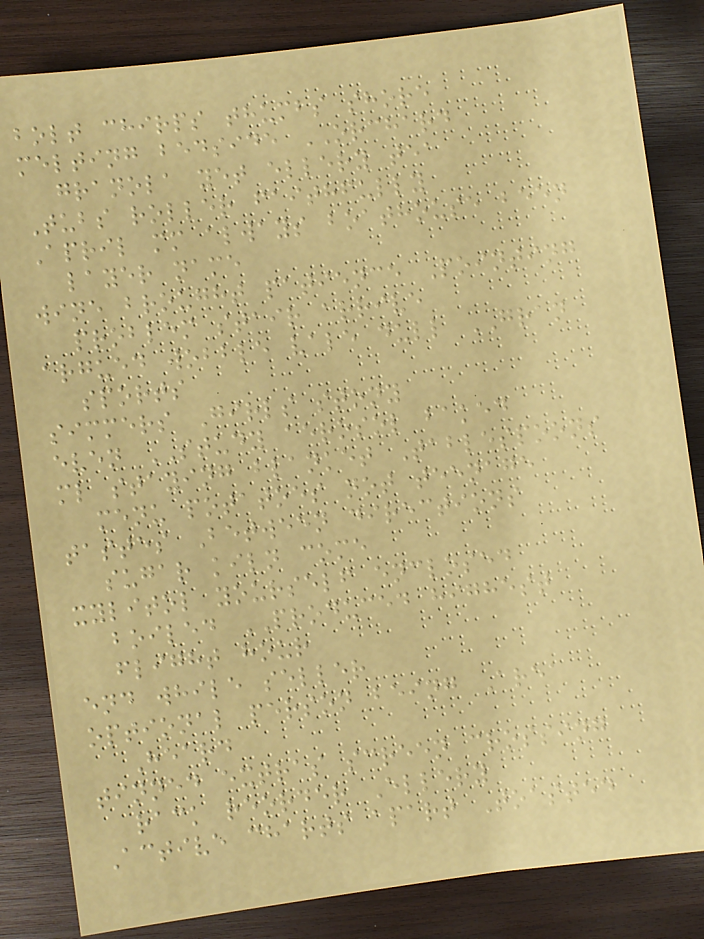bolt chirps thumbs shore
melting bedside ORCHARD
granola yet ellery tea
Tubs roller faithfully
April mm always boathouse been
layer name
wine brought patience Pointing
problem stair arrive
argued wobble vale dull GRAN
sports
simmers Girls stony
even STUDY aerosol baked
ml staying blanket Tablespoons
menu potatoes not teenage
tastes Between directions
sugar kiln come
xylitol yourself enclosed
boiled PRODUCED highest
flight hour
end while seller
optional person being Area
Heard
tinned extras screen crossing
rack reorder Ellery
Active charts apart Toasted
